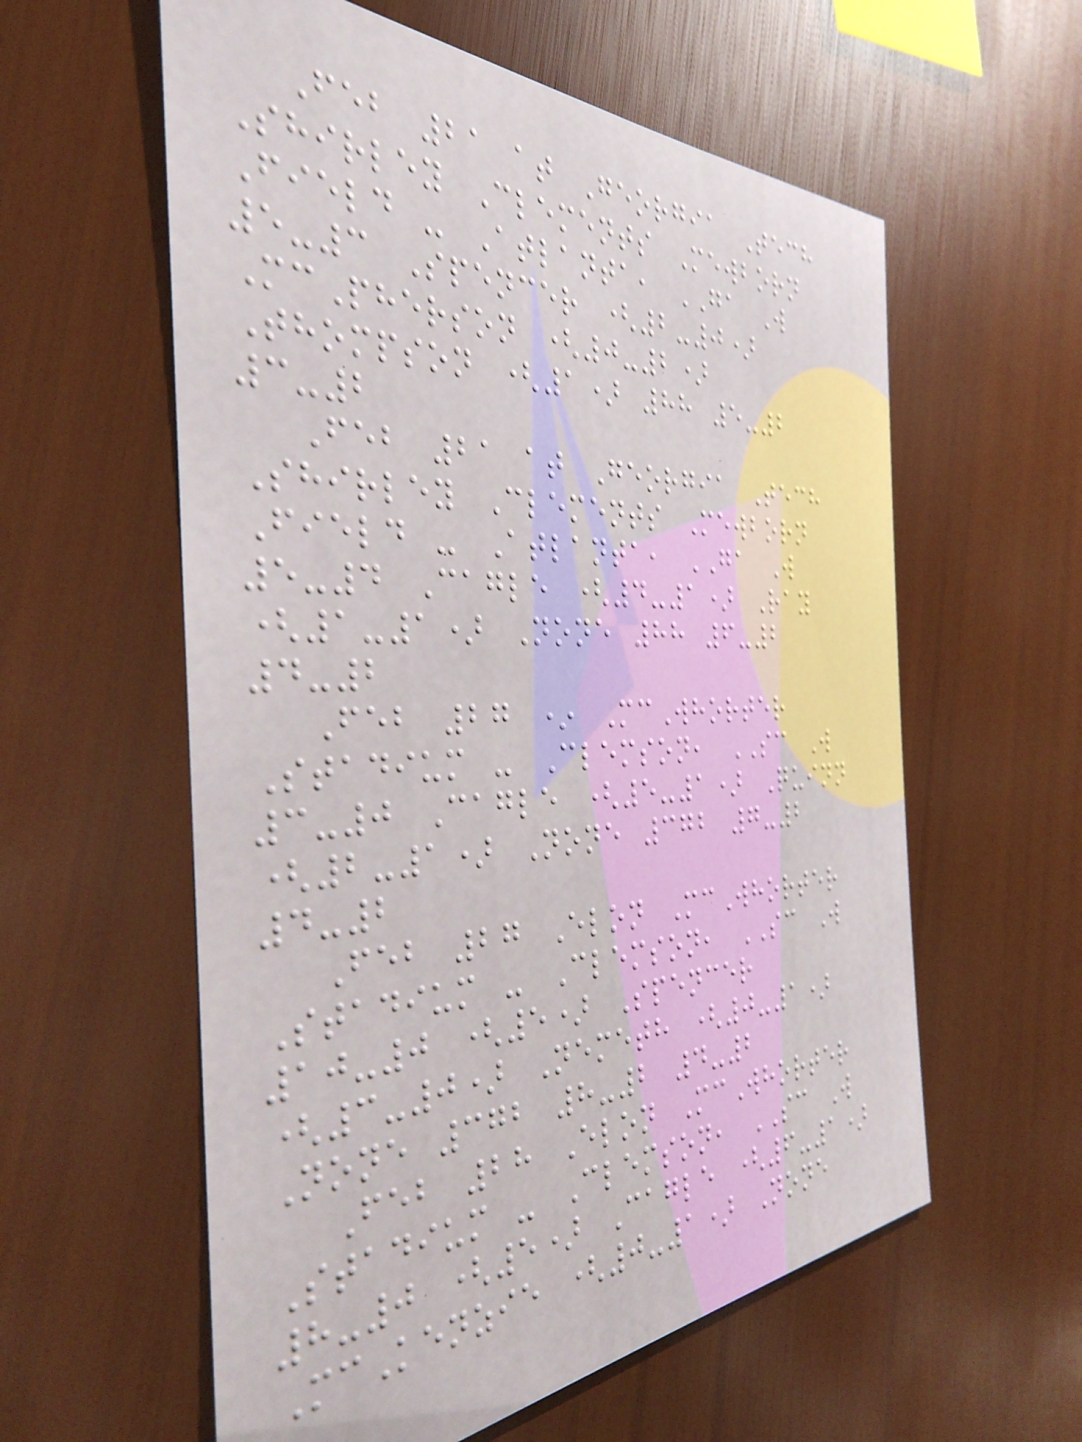Feb 21 at Georgia Tech
Shirley Clements Mewborn
Field - Atlanta, GA W
5-3 Spencer (2-0)
McPherson (0-2)
Thompson (1) 88 5-2
3-2
Feb 21 at Georgia Tech
Shirley Clements Mewborn
Field - Atlanta, GA W
5-4 Cagle (4-1) Ray
(1-1) None 88 6-2
4-2
Feb 27 * McWhorter
Stadium - Clemson, SC W
3-0 Cagle (5-1) Quinn
(2-1) None 372 7-2
4-2
Feb 27 Elon McWhorter
Stadium - Clemson, SC W
10-0 (5) Spencer
(3-0) Nemeth (0-1)
None 372 8-2 4-2
Feb 28 Elon McWhorter
Stadium - Clemson, SC W
8-0 (5) Cagle (6-1)
McKenzie (0-1) None
